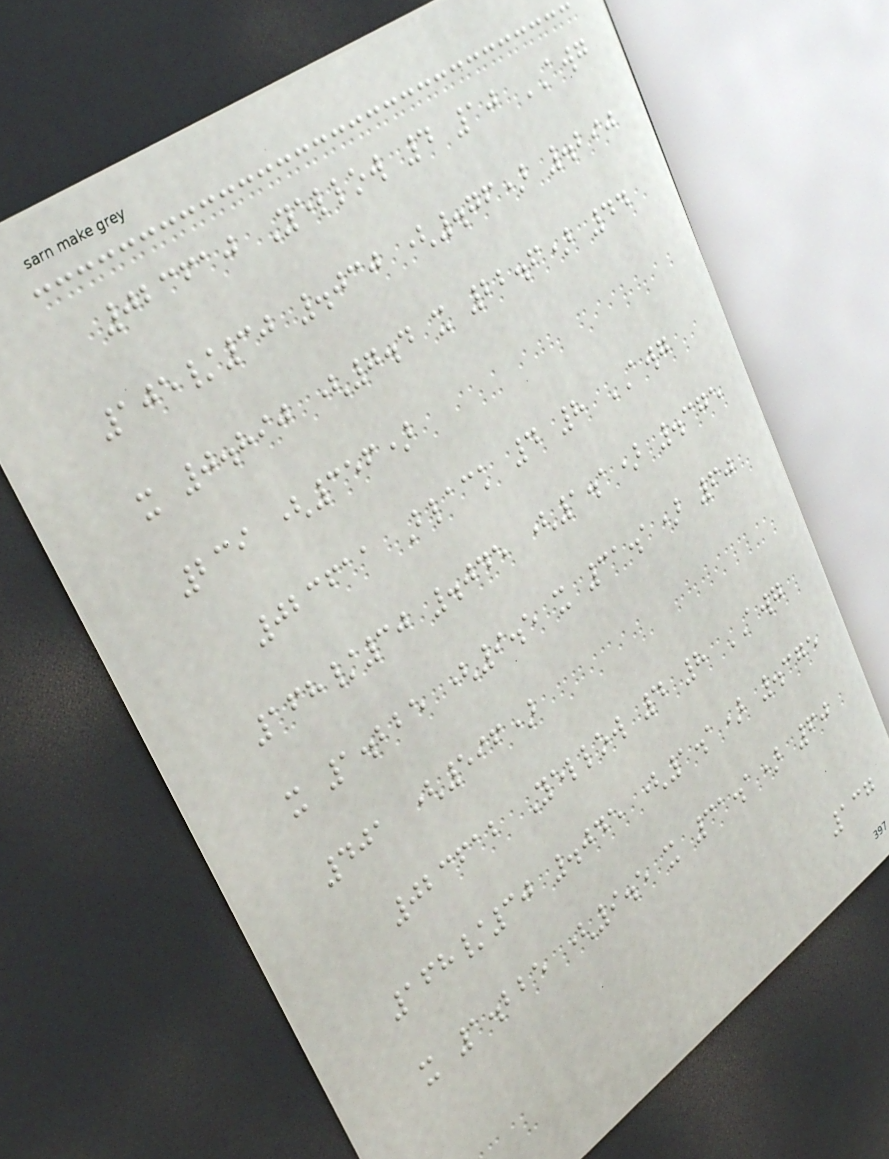023610 Yellow 4 10 AWG
105/30 .030 (.76) .290
x 0.890 (7.4 x 22.6) 44
239 (356)
023611 Black 4 8 AWG
168/30 .045 (1.1) .375
x 1.225 (9.5 x 31.1) 60
401 (596)
023612 Yellow 4 8 AWG
168/30 .045 (1.1) .375
x 1.225 (9.5 x 31.1) 60
137
